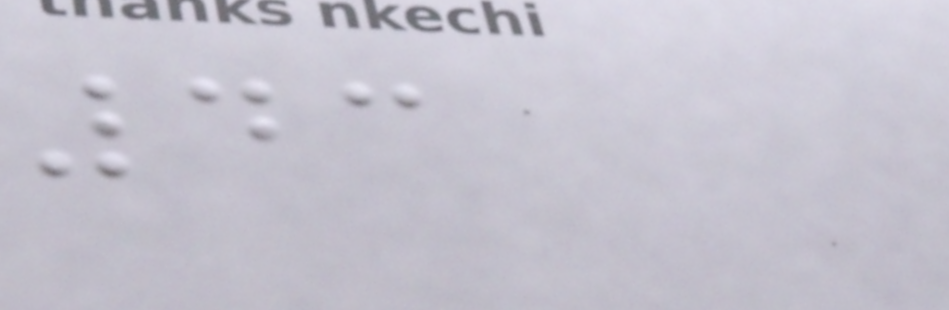43
